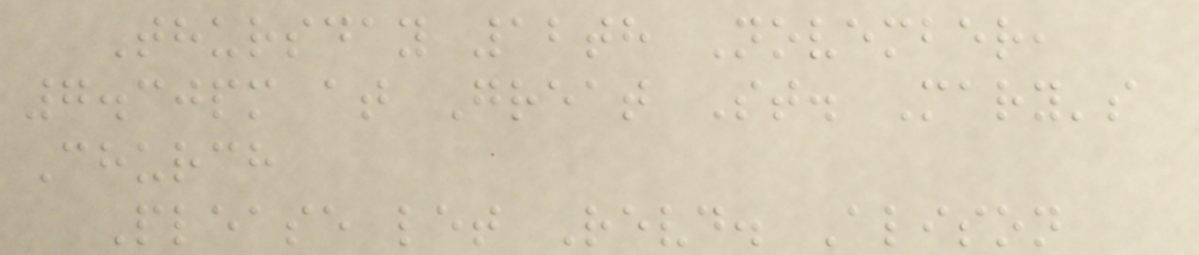Thursday 12th November,
7.30pm at Great St. Mary's
Church
Please let Revd. Alison
